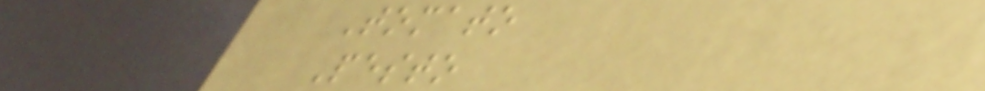Tomato
Pesto
